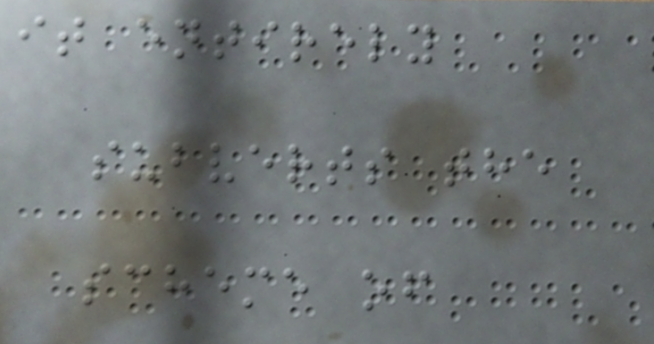it entirely
subverts the
scheme of
